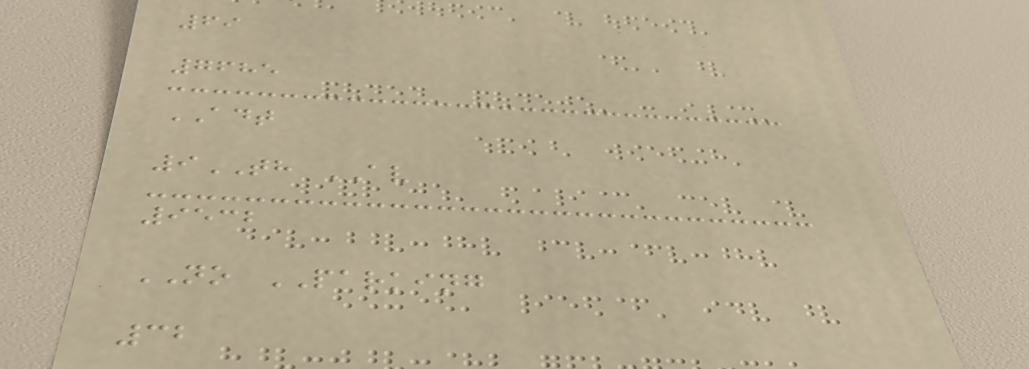69
7685
ADT
9TH AV
9532
NO PARKING
32
